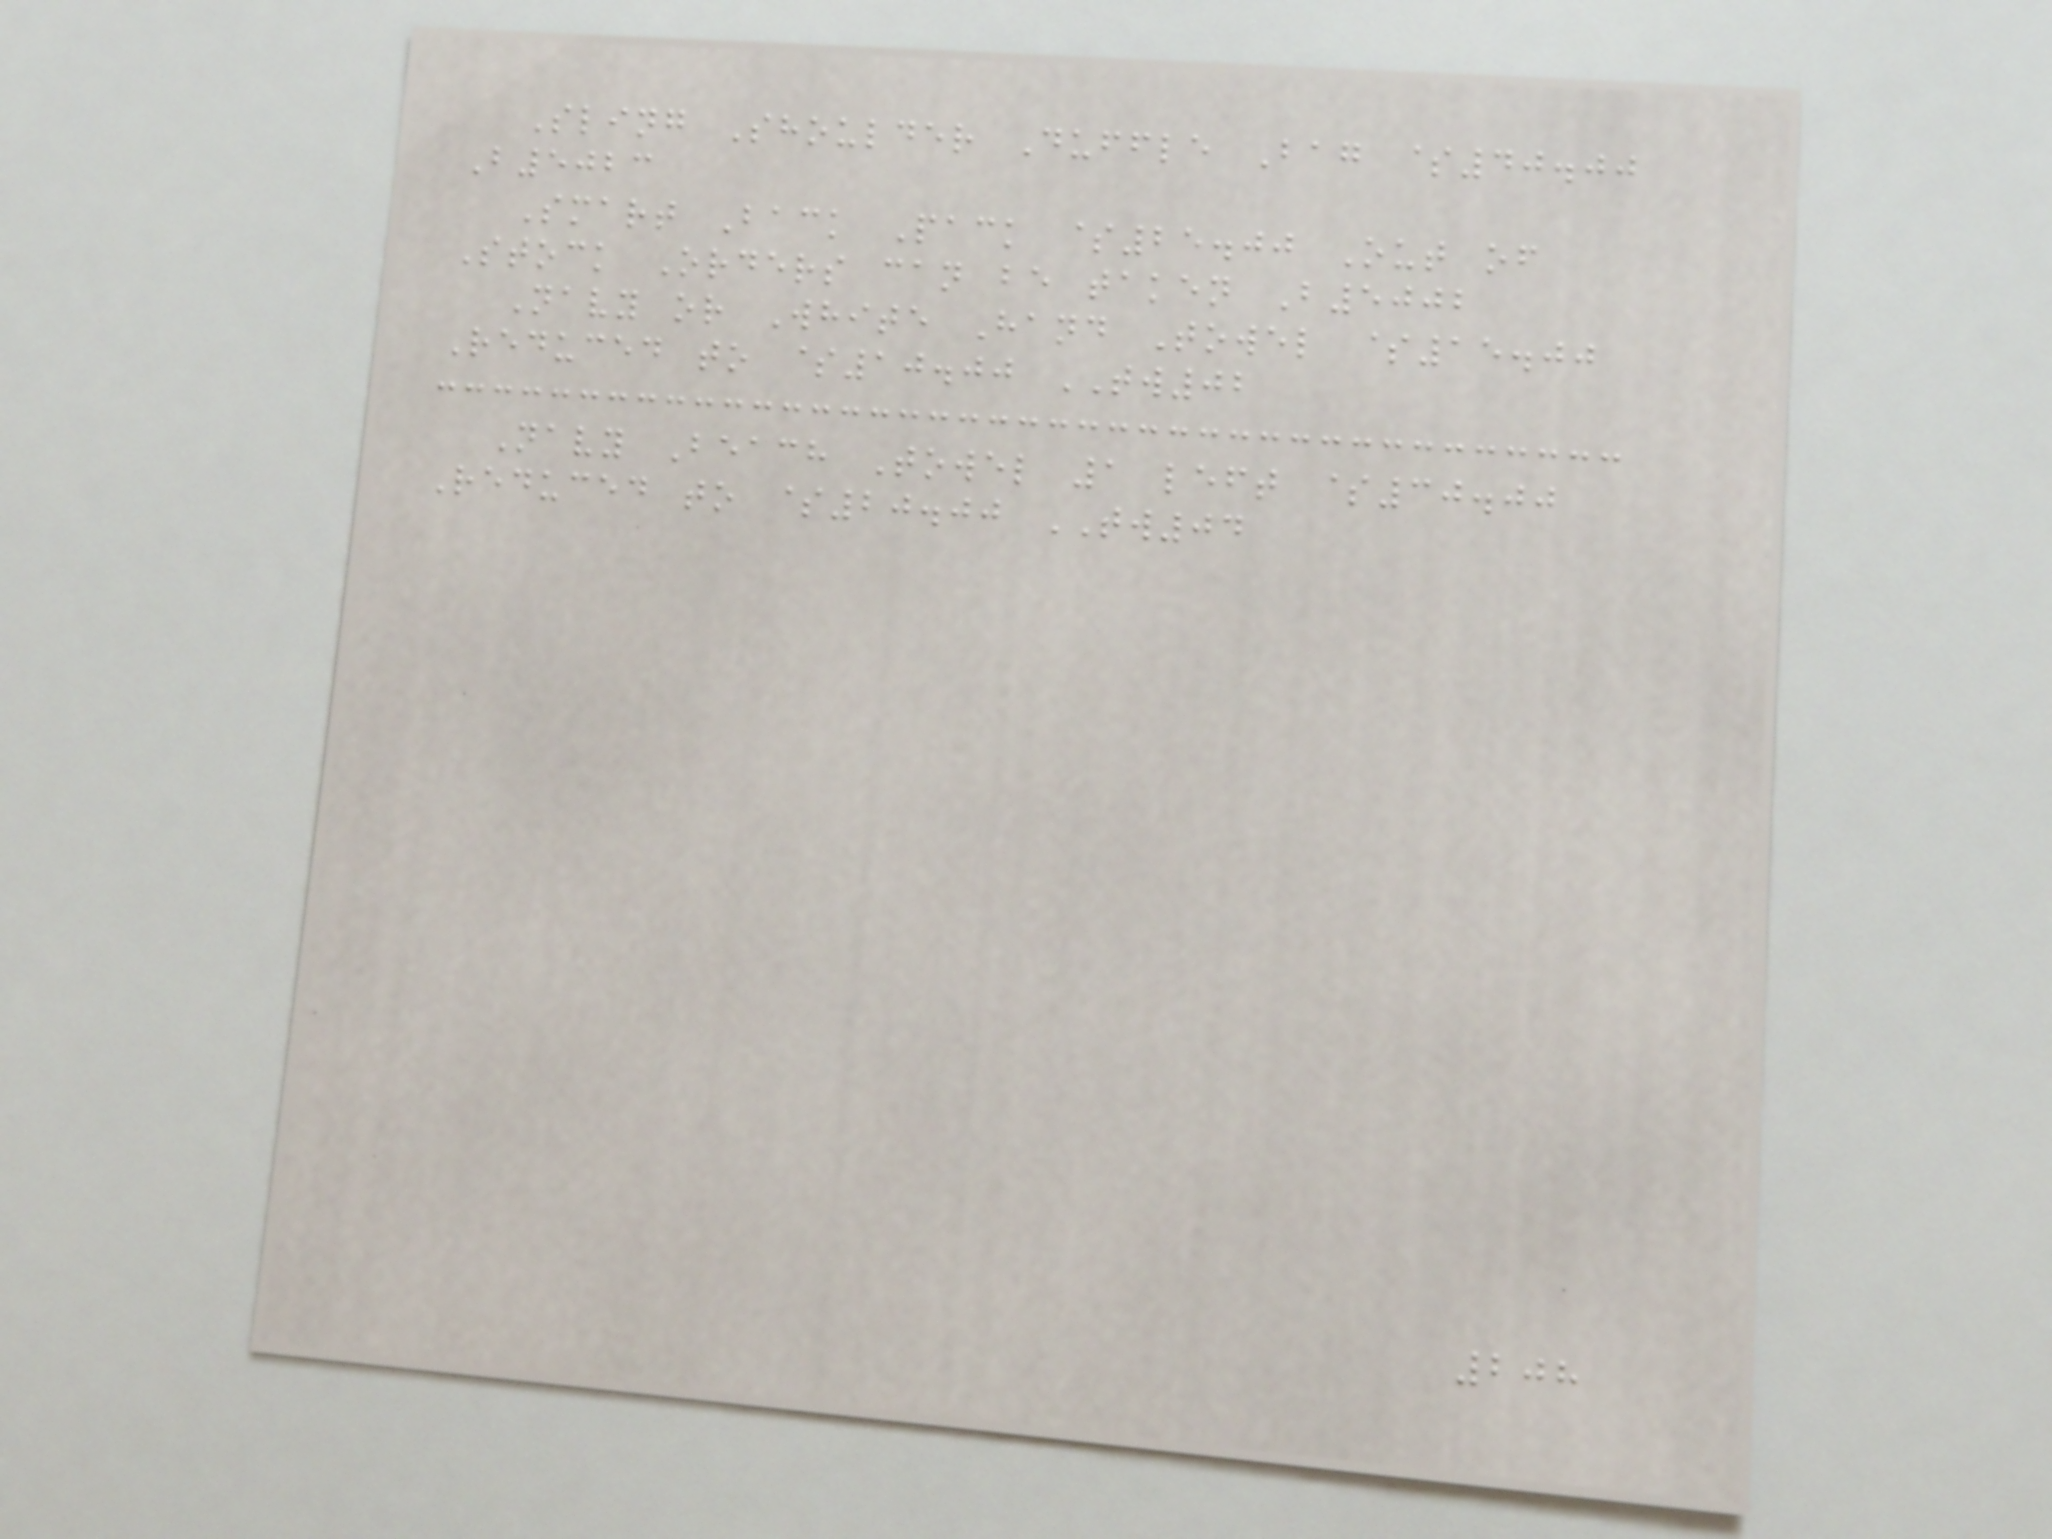Sling Shoulder Duffle Bag $40.00
B5023
Smart Back Pack $25.00 Out of
Stock Orders can be taken B5002
Navy or White Hand Towel $15.00
Reduced to $10.00 TW02
Navy Beach Towel 1 left $30.00
Reduced to $20.00 TW04
208
